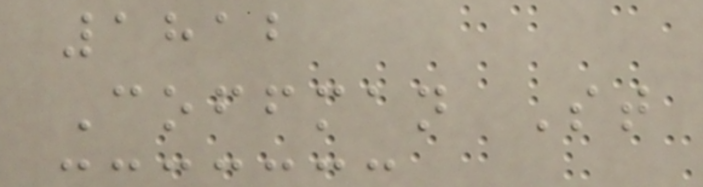1812
Coffman St
